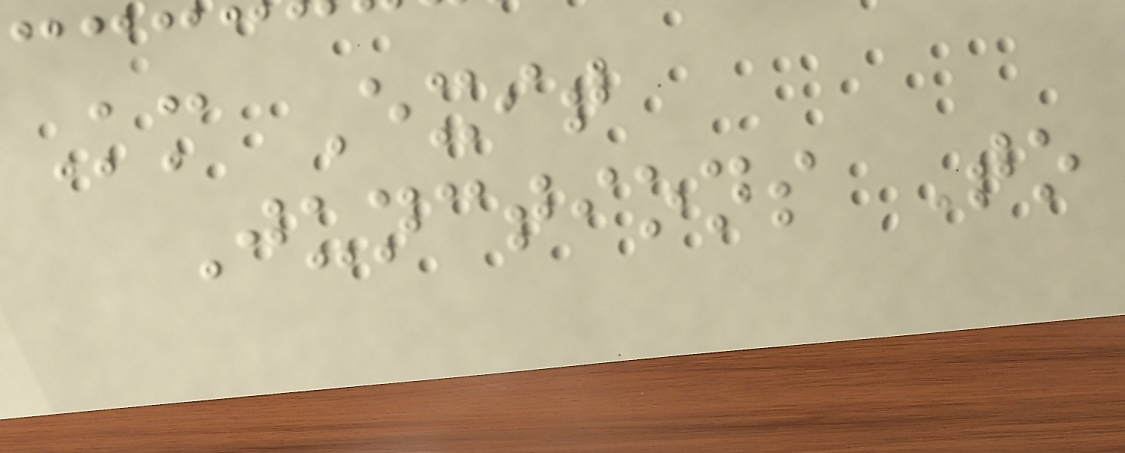Km Exit
Junctions To
